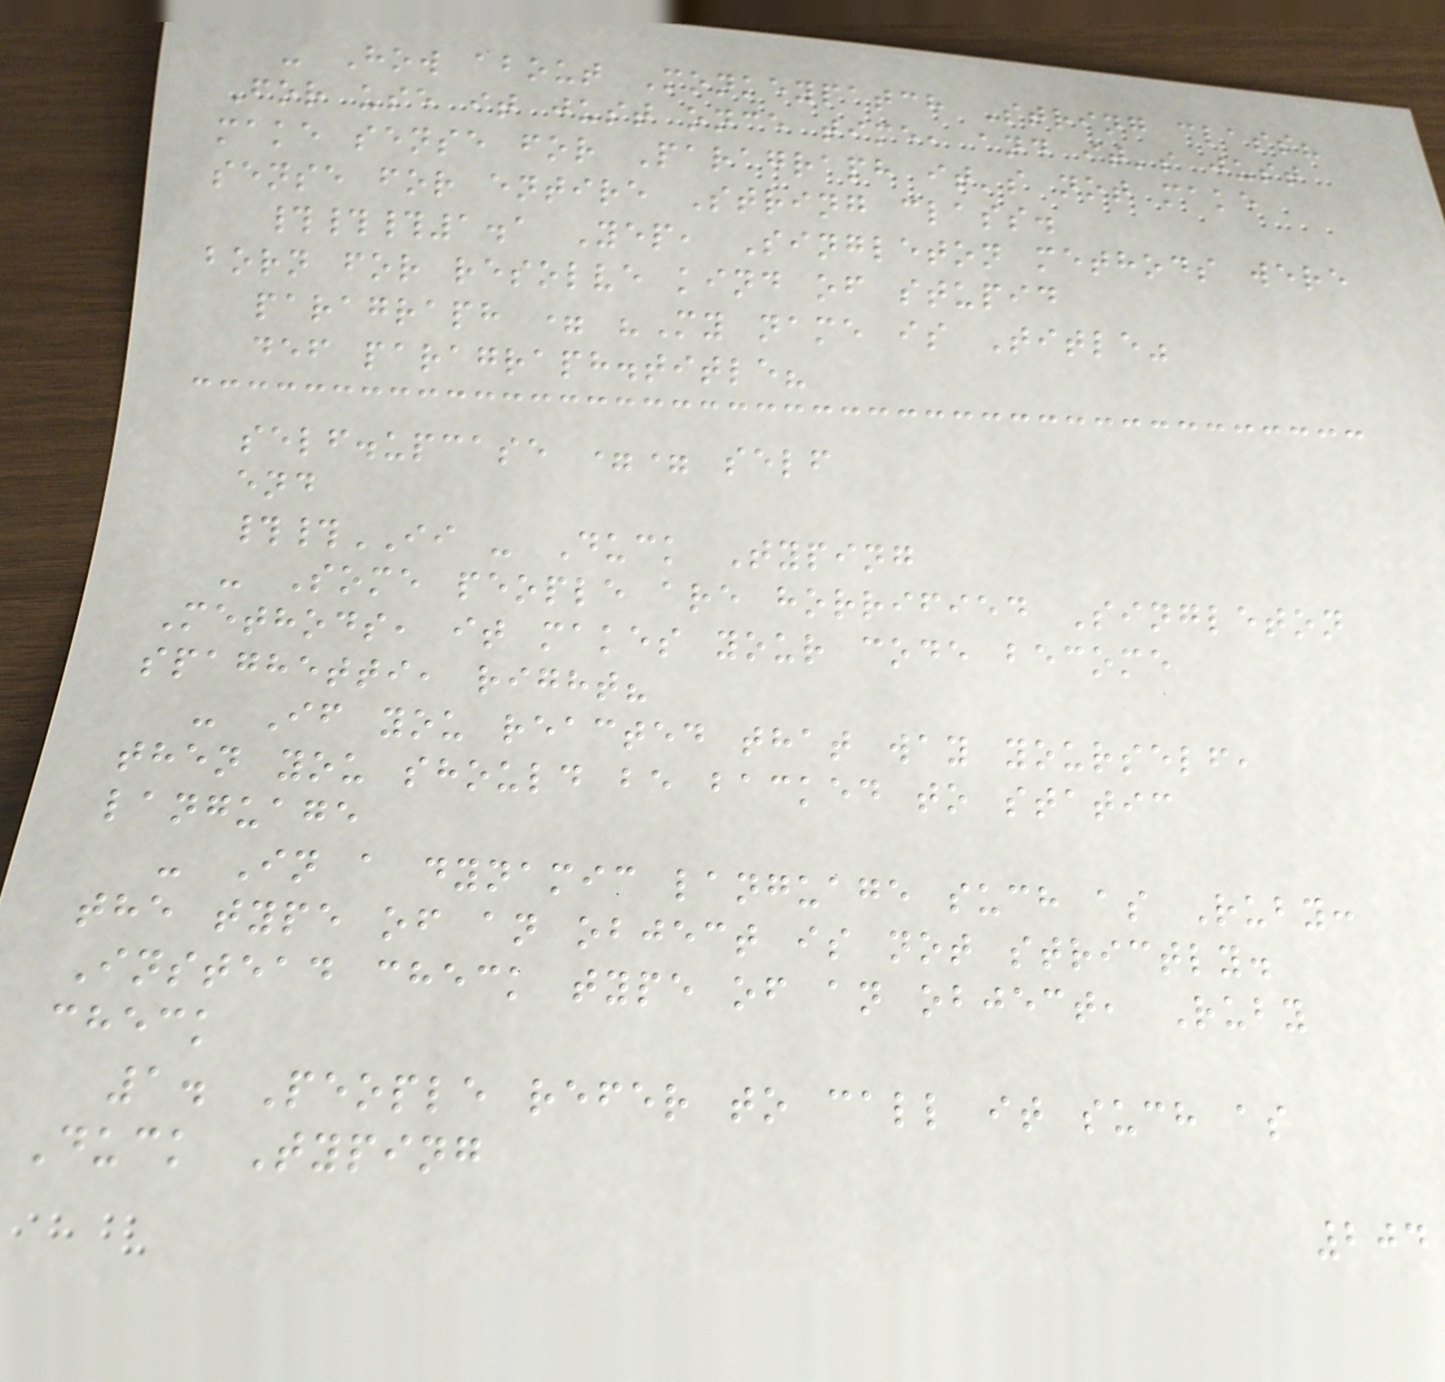- How about Monkeypatch String class?
For use it just once time, and it's just
make sense for Paragraph it's not make
sense for entire String class.
###1.1 Yep, Singleton methods were
born for resolve kind of stupid
paragraph = "My name is Title"
def paragraph.title?
self.upcase == self
end
##II - Duck Typing
- Some people are horrified Singleton
Methods, it makes your code become
spaghetti, right?
- If you reacted that way yourself,
then you should be backed to static
language
- In a dynamic language such as Ruby:
the type of an object is not strictly.
Instead check type of an object, Ruby
check
1. People refer to call it such as
Duck Typing
204
